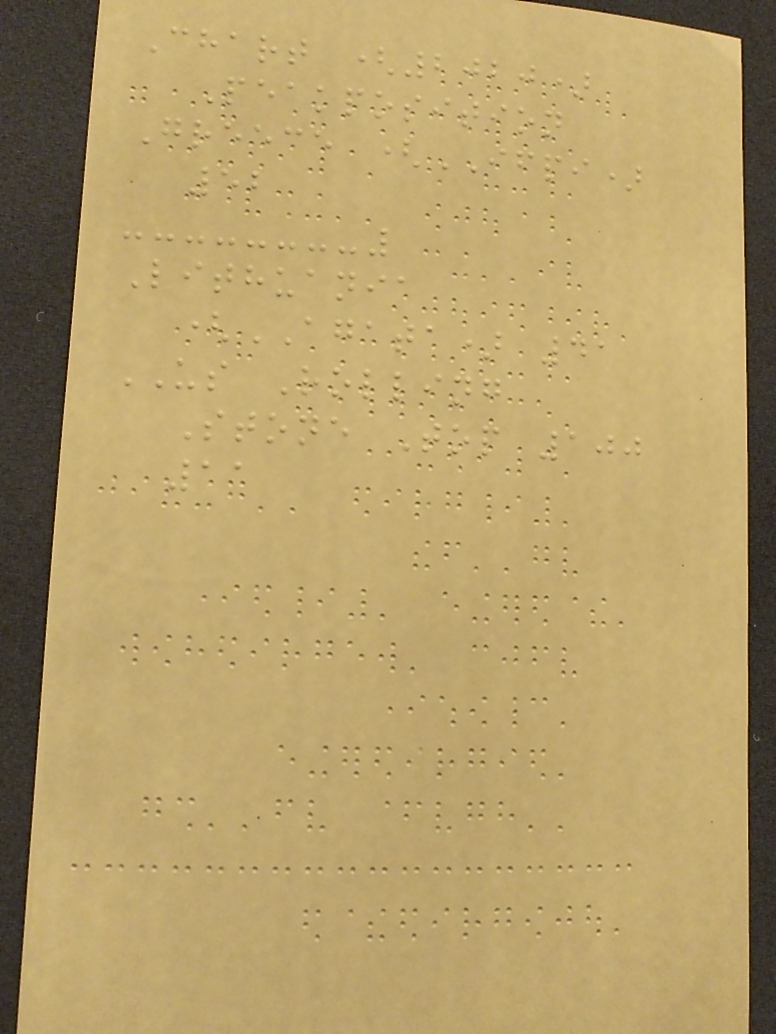Chart (2020)
Peakposition
Greece (IFPI)
52
Lithuania
(AGATA) 41
US Rolling
Stone Top 100
11
